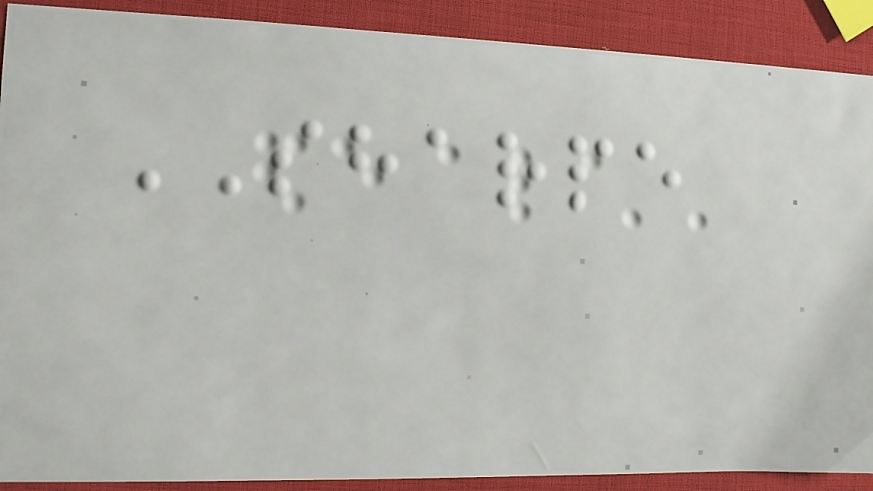SHARPE
